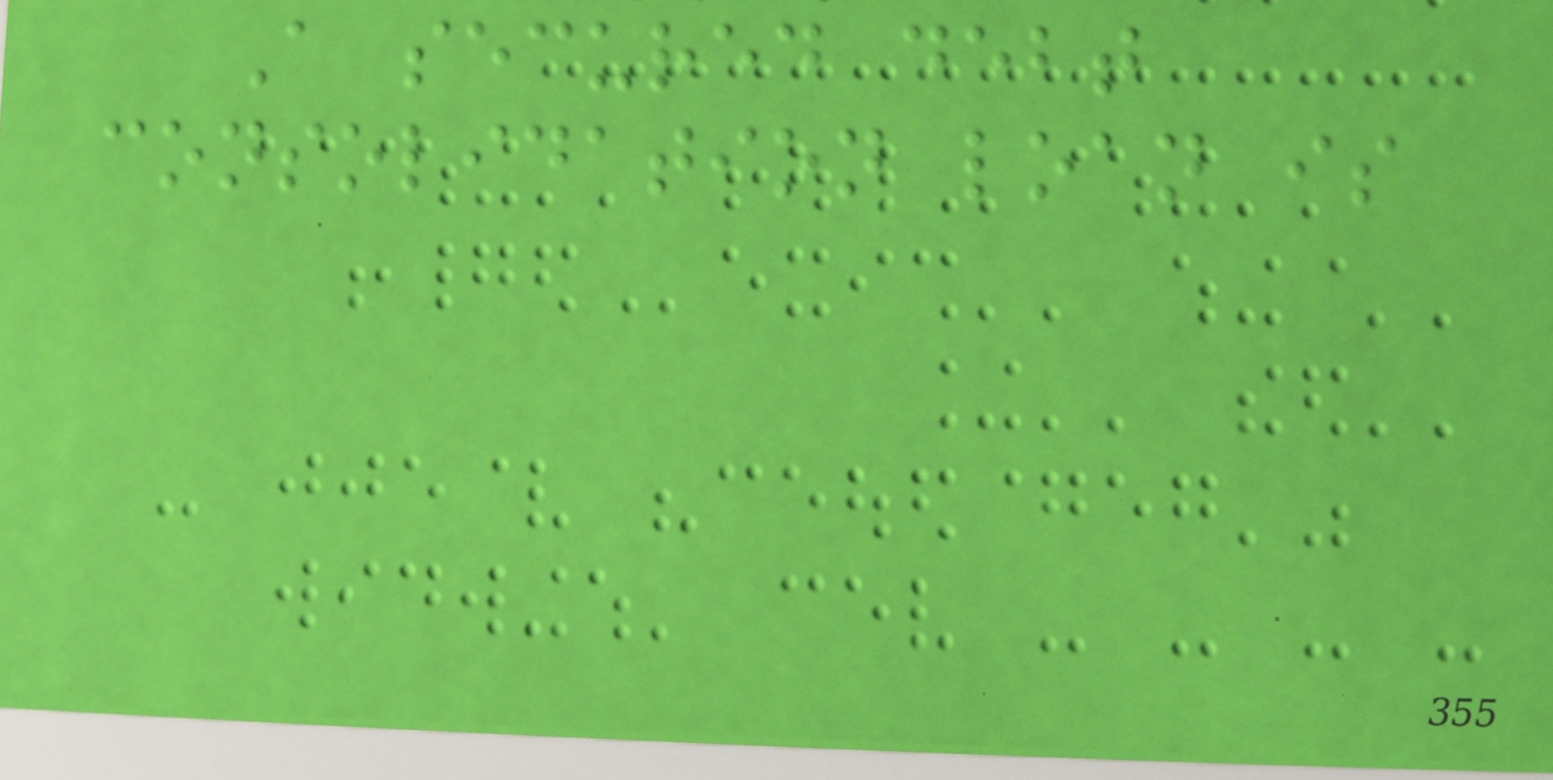A secured debt
consolidation loan is
